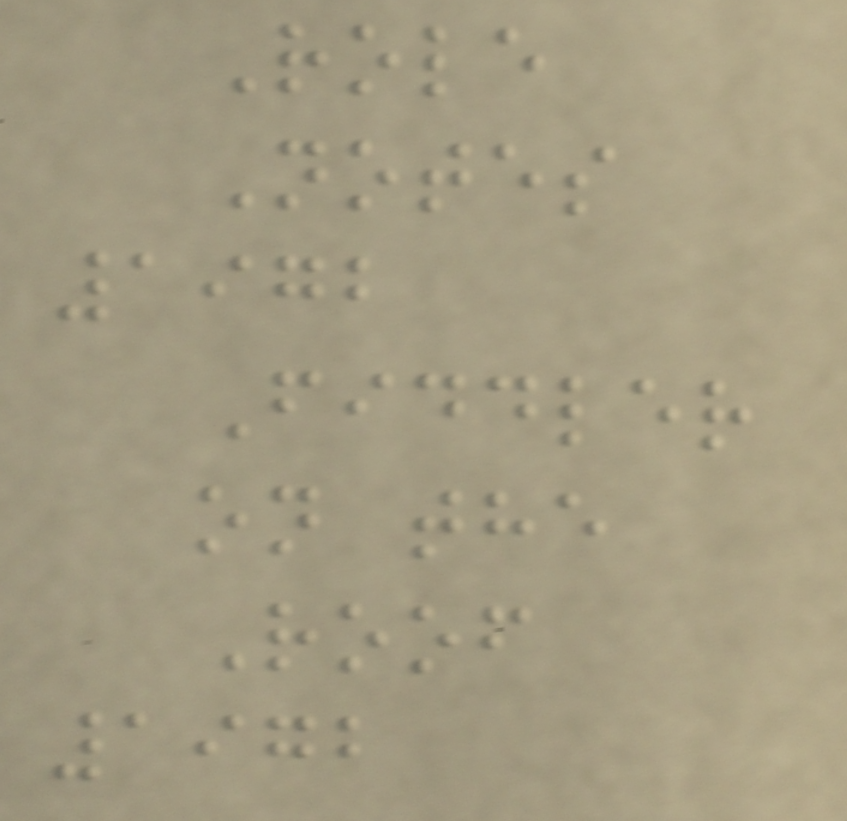Role
Notes
1972
Fiddler
on the
Roof
1972
